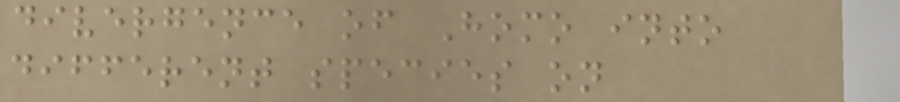divergence of Homo into
different species on
